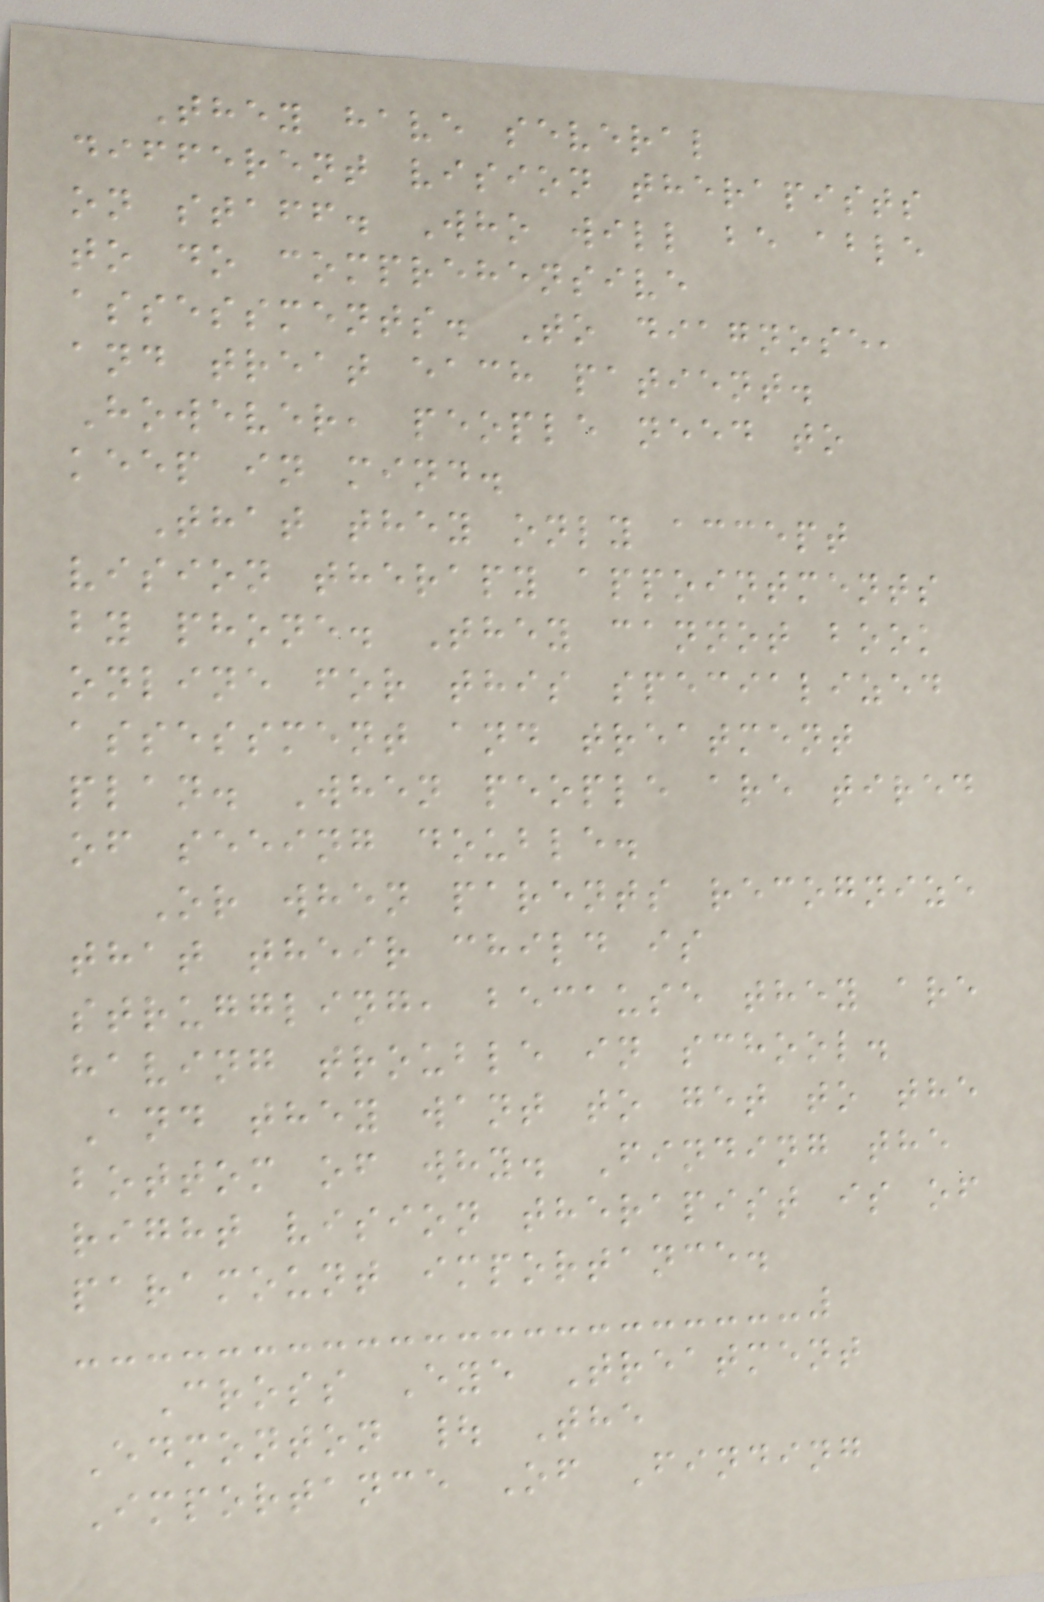They have several
different vision therapists
on staff. Who will be able
to do comprehensive
assessments. To diagnose,
and treat each patient.
However, people need to
keep in mind.
That they only accept
vision therapy appointments
by phone. They cannot book
online for this specialized
assessment and treatment
plan. When people are tired
of seeing double.
Or when parents recognize
that their child is
struggling, because they are
having trouble in school.
And they want to get to the
bottom of why. Finding the
right vision therapist is of
paramount importance.
Cross Eye Treatment
Edmonton | The
Importance Of Finding
